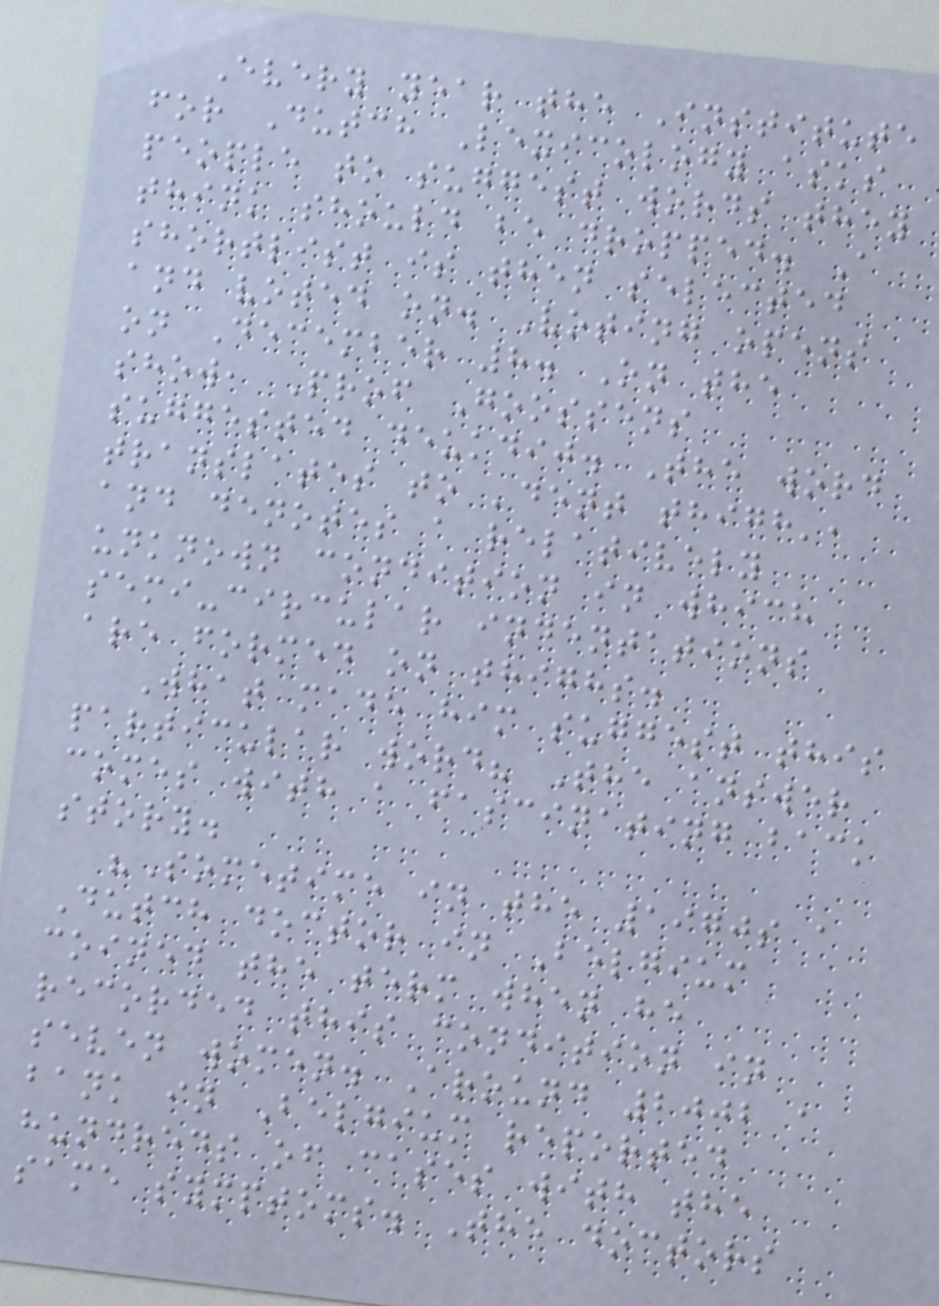Every year the Institute
for Dutch Lexicology asks
people to suggest words they
think should be dropped. A
shortlist is then selected
and voted on. Voting opens
on December 8. On the
show, Prof Goossens
suggested deukdij. The word
translates to 'dent thigh',
and denotes a relatively
unknown condition in which
semi-circular indentations
are formed on thighs.
What made him suggest this
particular word? The answer
comes with a fascinating back
story.
"Sometime in the 1970s a
Dutch doctor in Belgium
coined the term when he
recorded this condition in
seven women. Around 2002 a
bank in Belgium reported
hundreds of cases with the
same symptoms. The doctors
